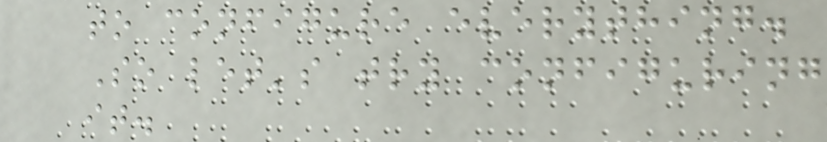to configure everything.
So let's try configuring
it.
